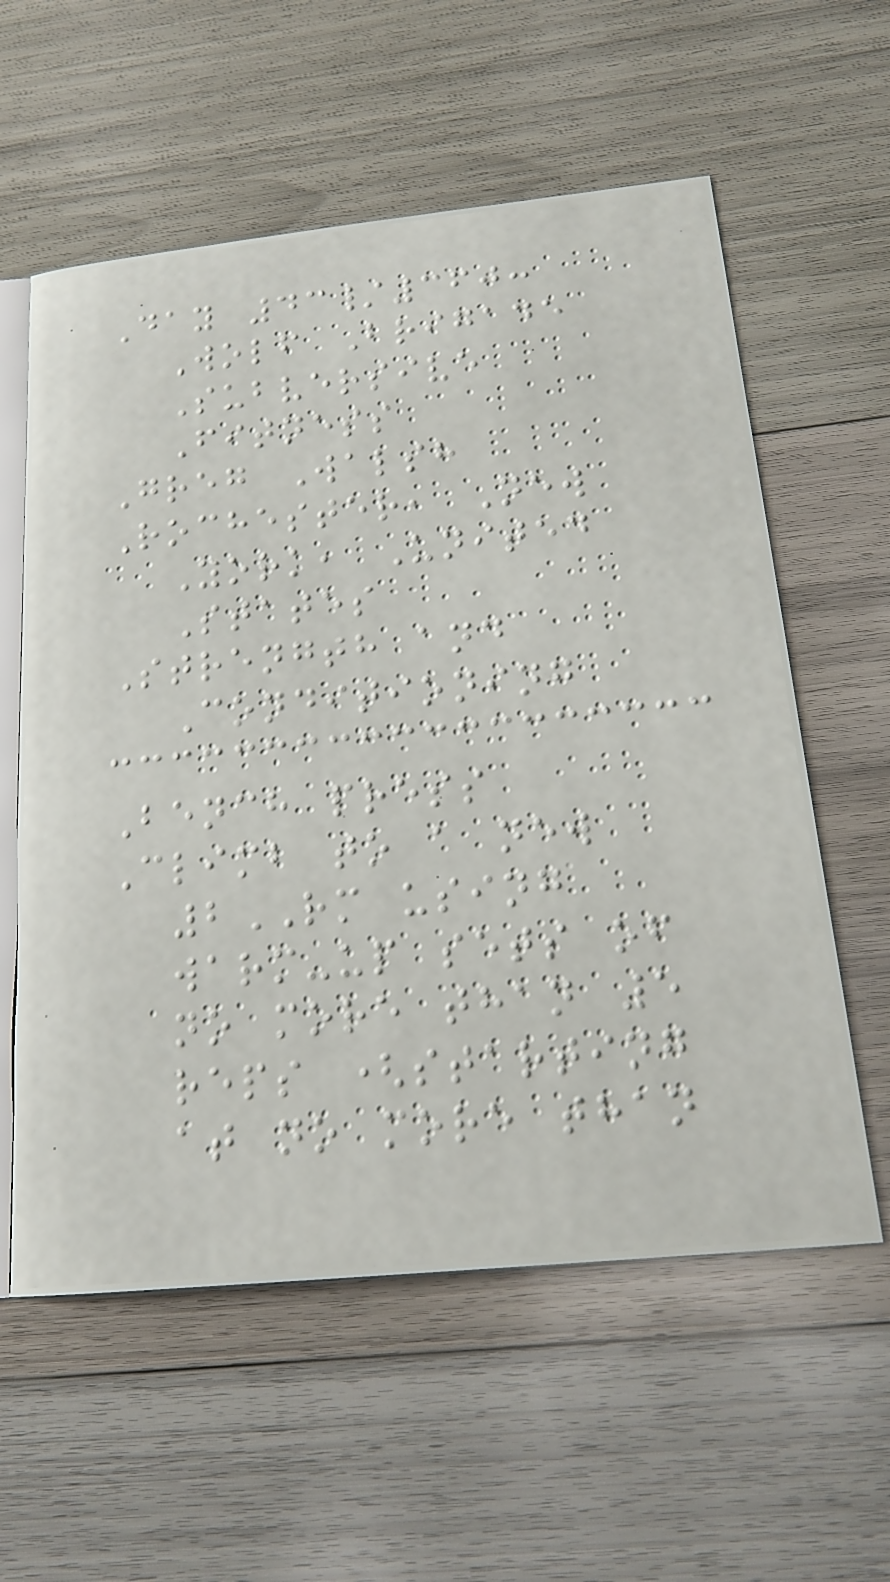Day 43/360:
Wolf Brigade
Subversive
Fitness
Greg Walsh
Rochester, New
York, United
States
Strength and
Conditioning
Bench press
Climb to a new
2RM using
warm-up sets of
no more than 5
reps (starting
at no more than
